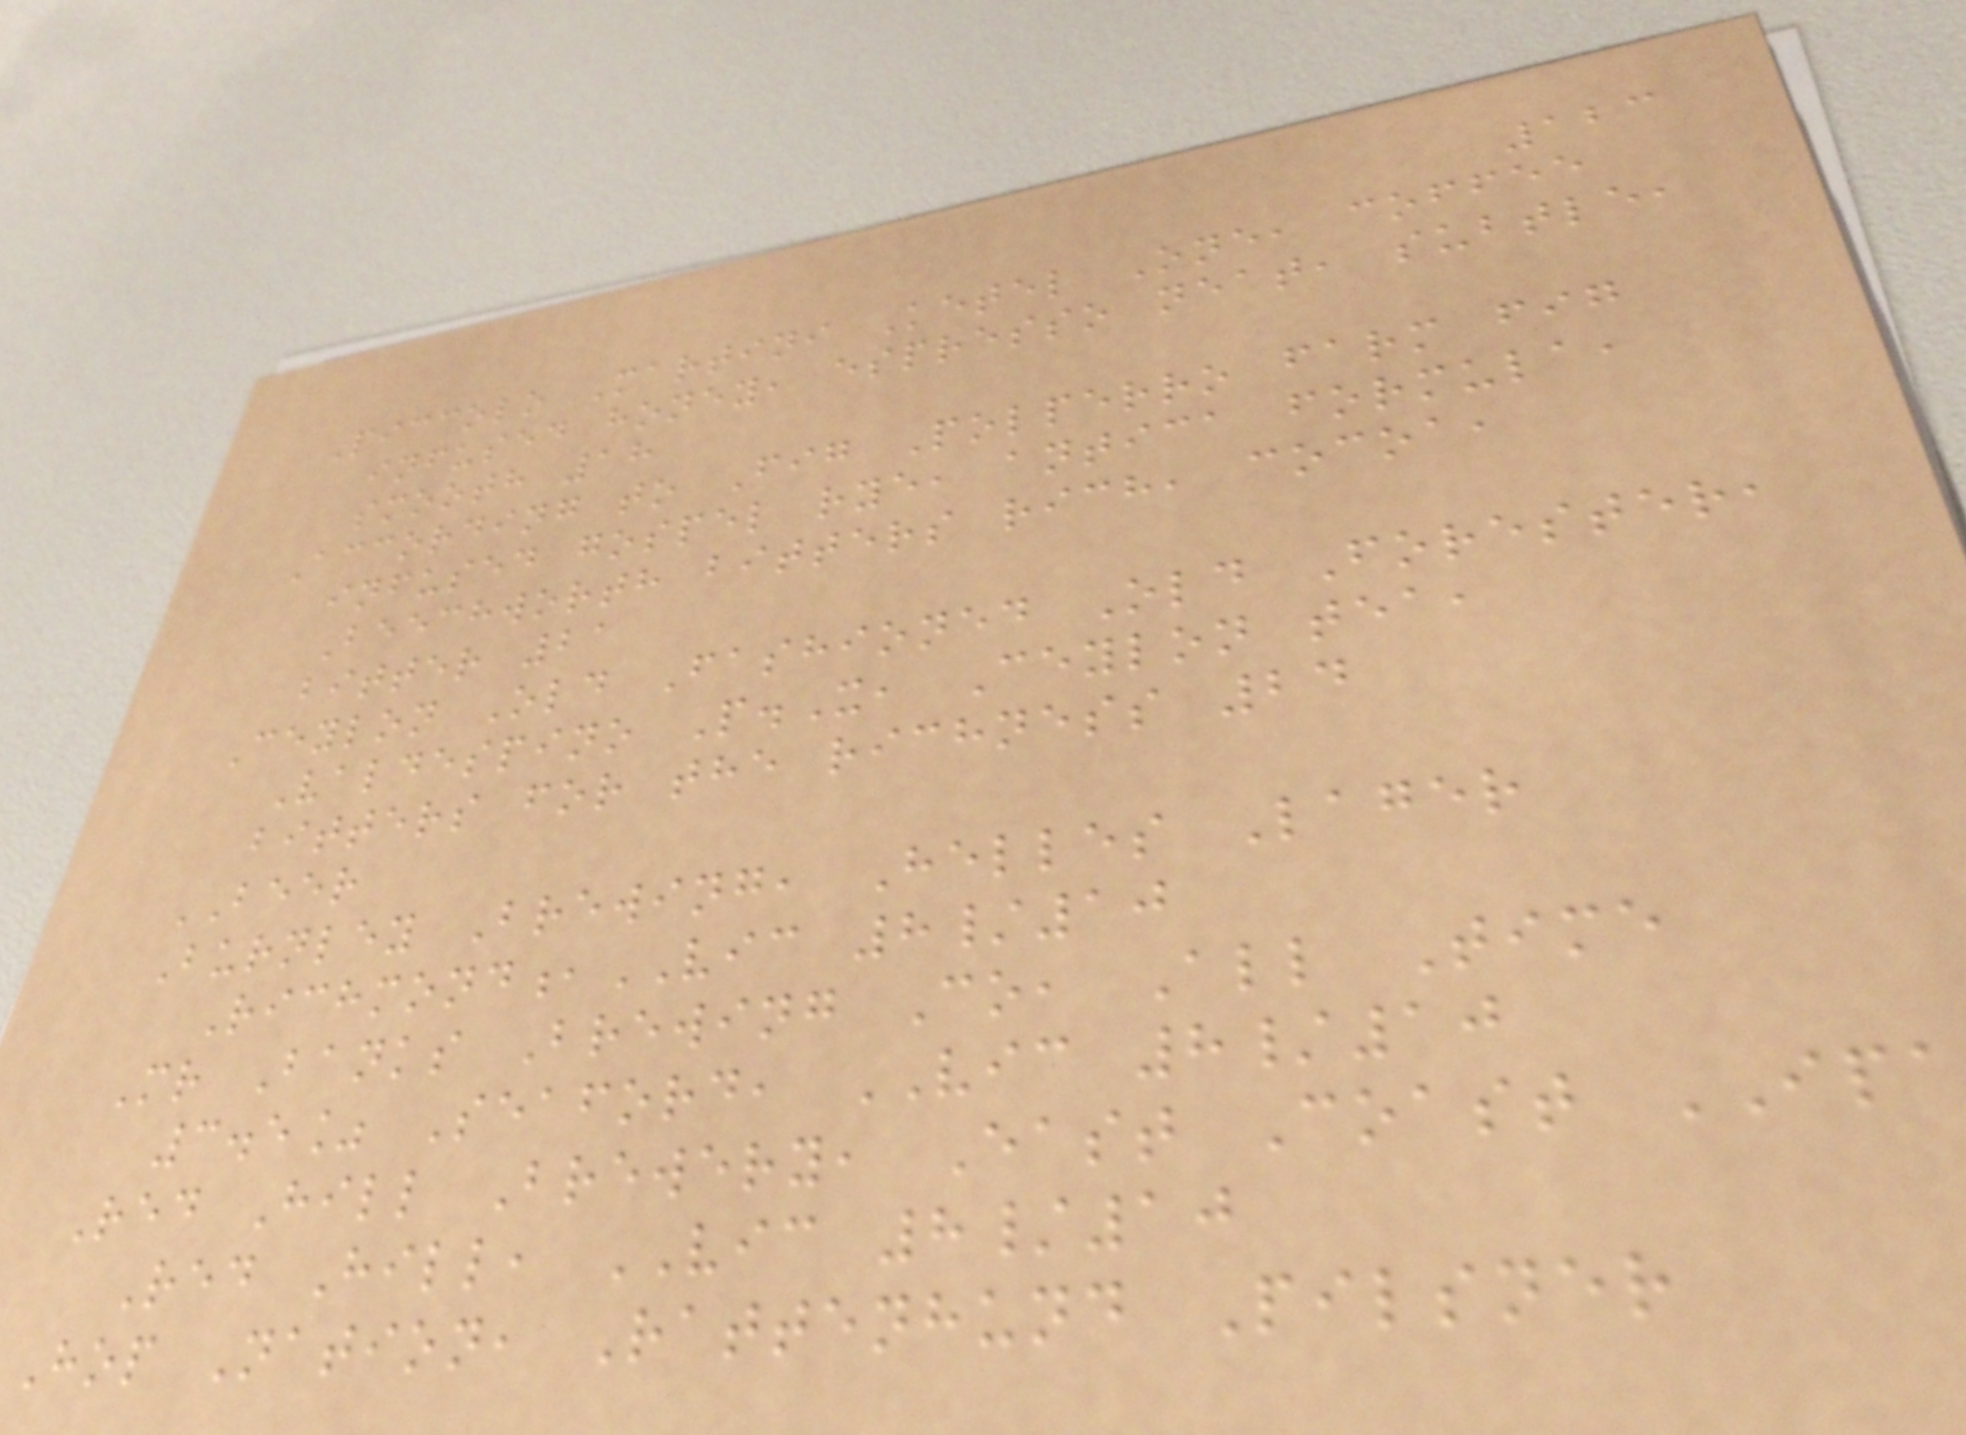123
Piccolo Martini Ketel One, coffee
infused honey, espresso neat, subtle,
smooth 18
According to Fig Polperro farm fig
infused gospel rye, antica formula,
Beechworth bitters rich, cocoa,
bitter 21
Ceylon Old Fashioned Old Forester,
Valdespino P.X, Ceylon tea,
bitters for the richness 24
BEER
Burnley Brewing, Helles Lager
Richmond,VIC 8/10
Mr Banks Brewing Co, All Time
3.5% Seaford, VIC 8/10
Red Hill Brewery, East Coast IPA
Red Hill, VIC 8/10
Hop Nation, Rattenhund Pilsner
